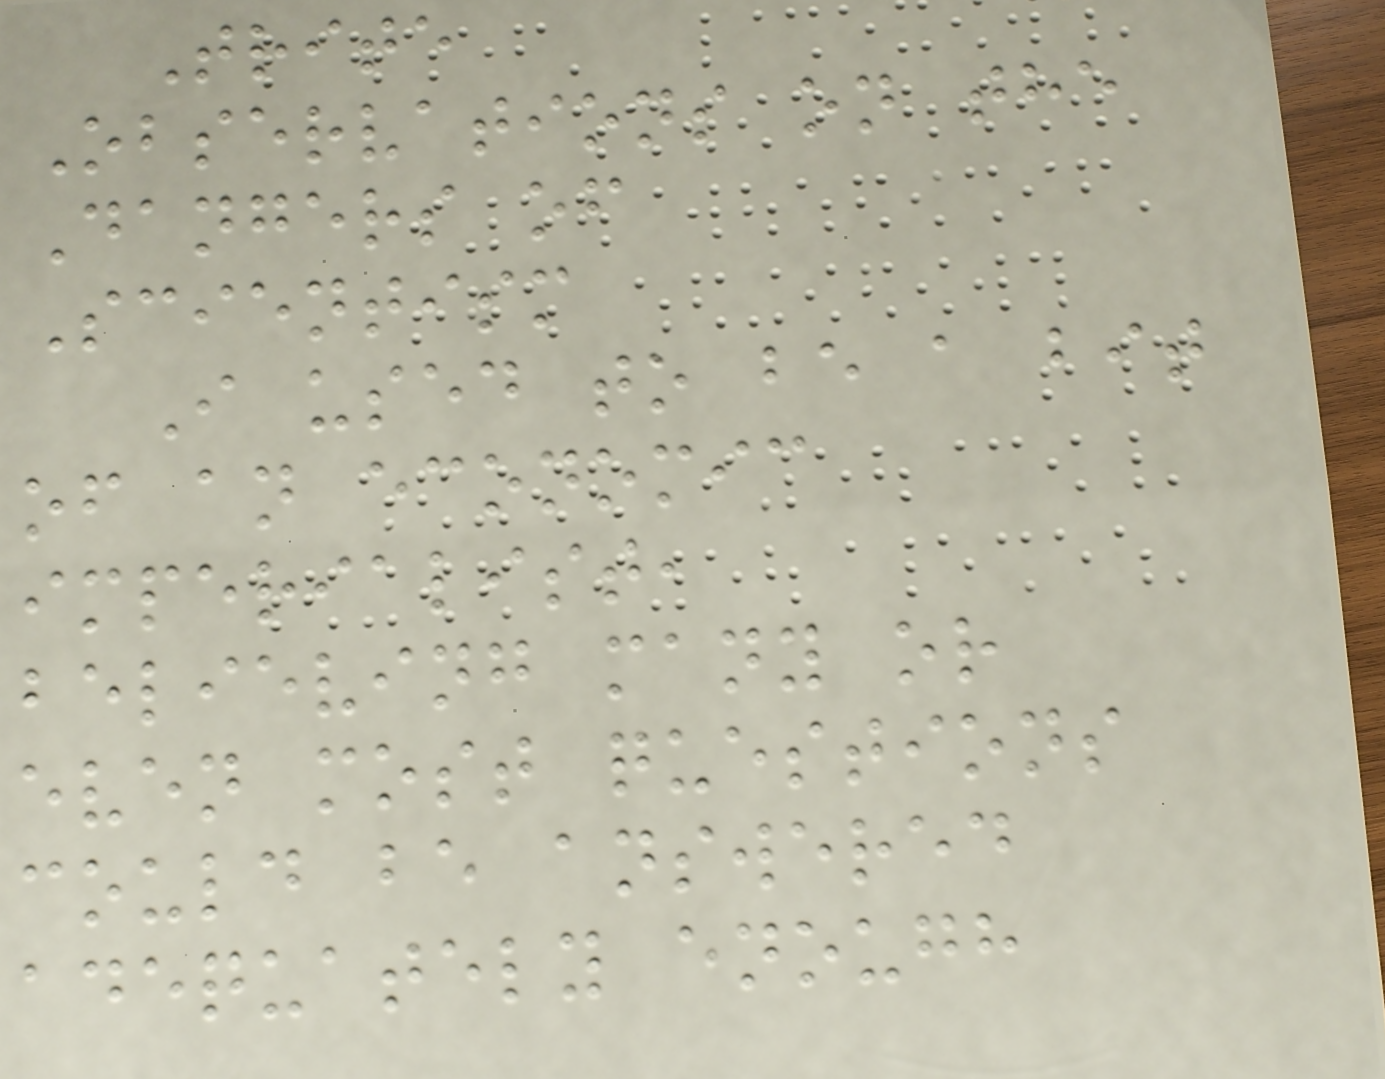Trite
Observations on the
Dangers of
Scientism
I used to be a bit
of an economic
imperialist,
believing many or
even most questions
could be answered
adequately enough
